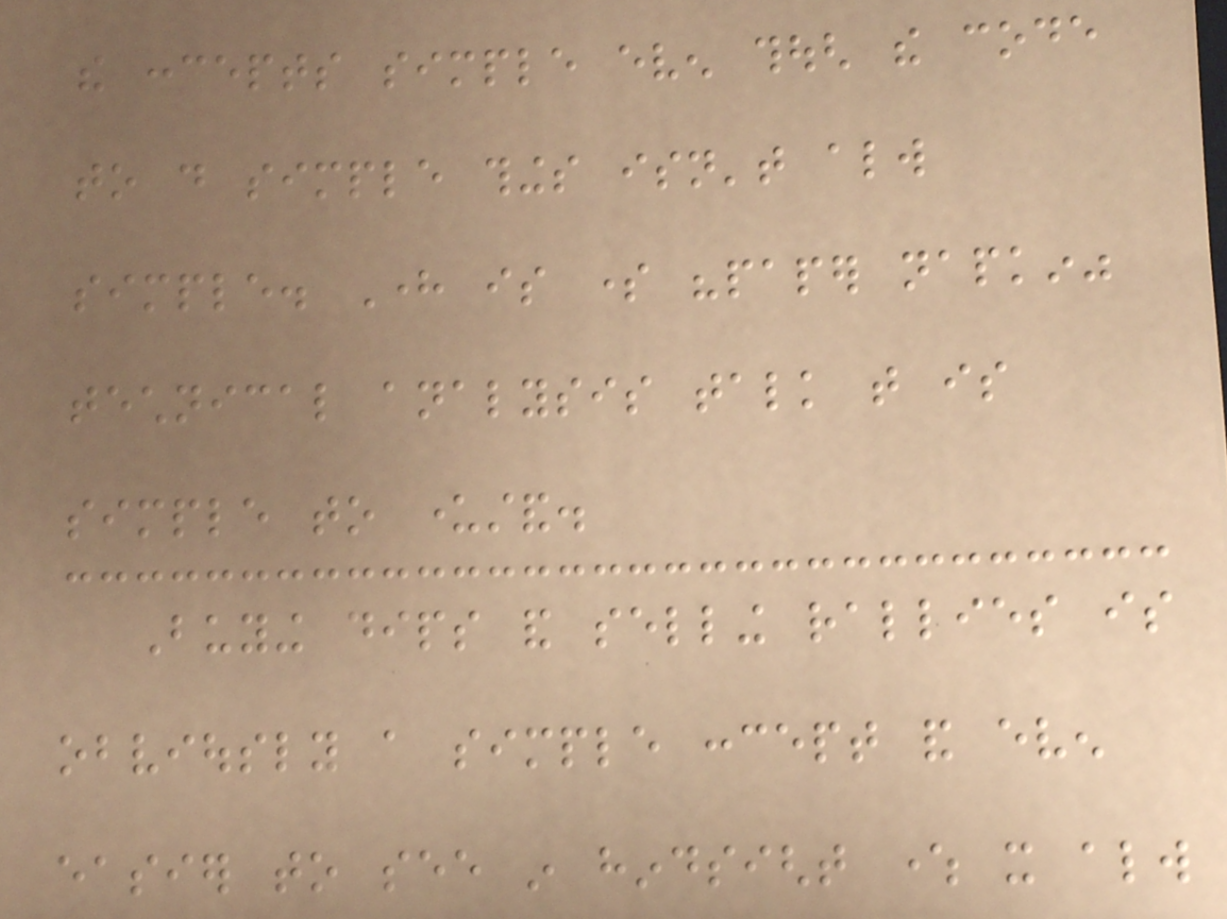the concepts simple even though the code
to do simple things isn't always
simple. Here is some "paper napkin"
technical analysis talk that is
simple to understand.
Buying dips and selling rallies is
obviously a simple concept and even
easier to see in hindsight where it always
